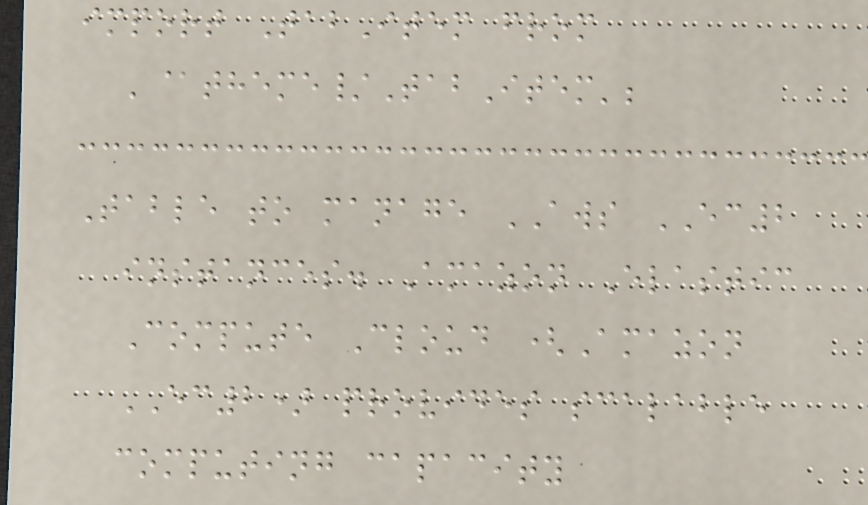import TabItem from
'@theme/TabItem';
Table to manage AWS EC2
instances. Amazon Elastic
Compute Cloud (Amazon
EC2) provides scalable
computing capacity
